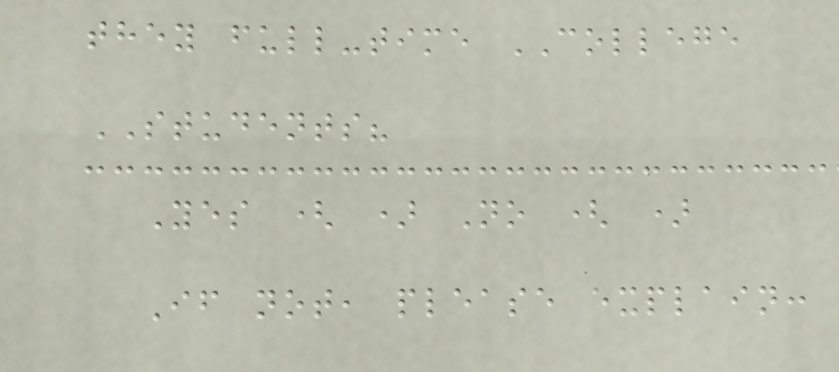they full-time COLLEGE
STUDENTS?
Yes ( ) No ( )
If not, please explain:
